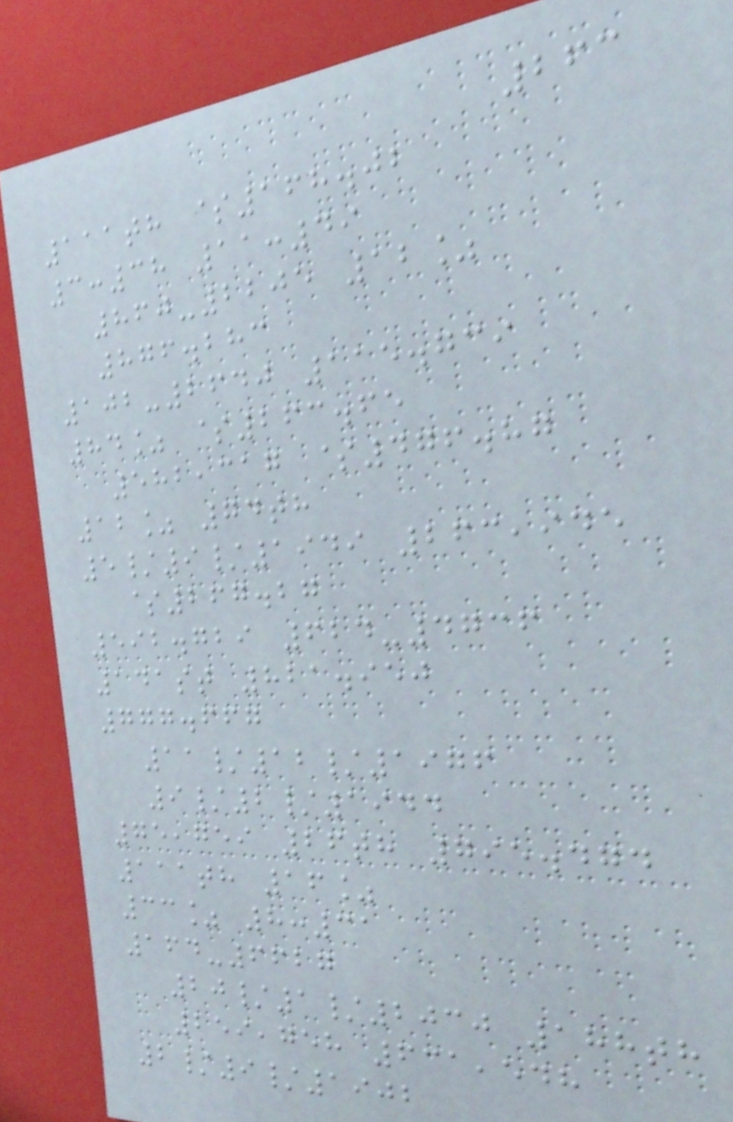263
111th $168.02
3:38 11:49
860-2205 12%
876.283
102-2640 115.739
84% $263.65
582,317 $476.87
12% 74th
5/9/1949 263,945
$267.27
592.729 624-4736
141st 821.950
777.667
11/12/1976
9/2/1944
75,759 26th 795.474
111th 16%
33% 8:31
164-6627
20/1/2030 188th
259,758 631,548
2/9/1902
